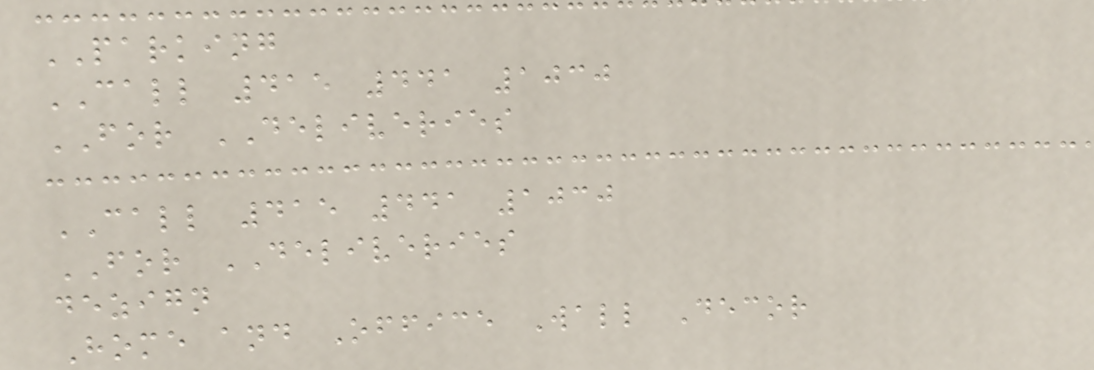PARKING
CALL 415 441 1030
FOR DELIVERIES
CALL 415 441 1030
FOR DELIVERIES
dezign
Home and Office Wall Decor
